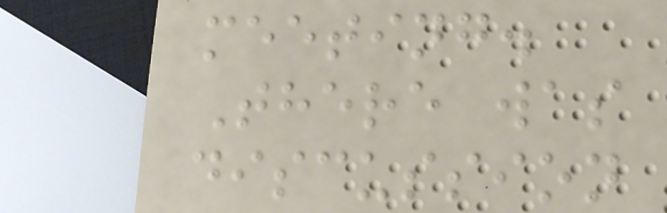meeting.
There was
discussion
